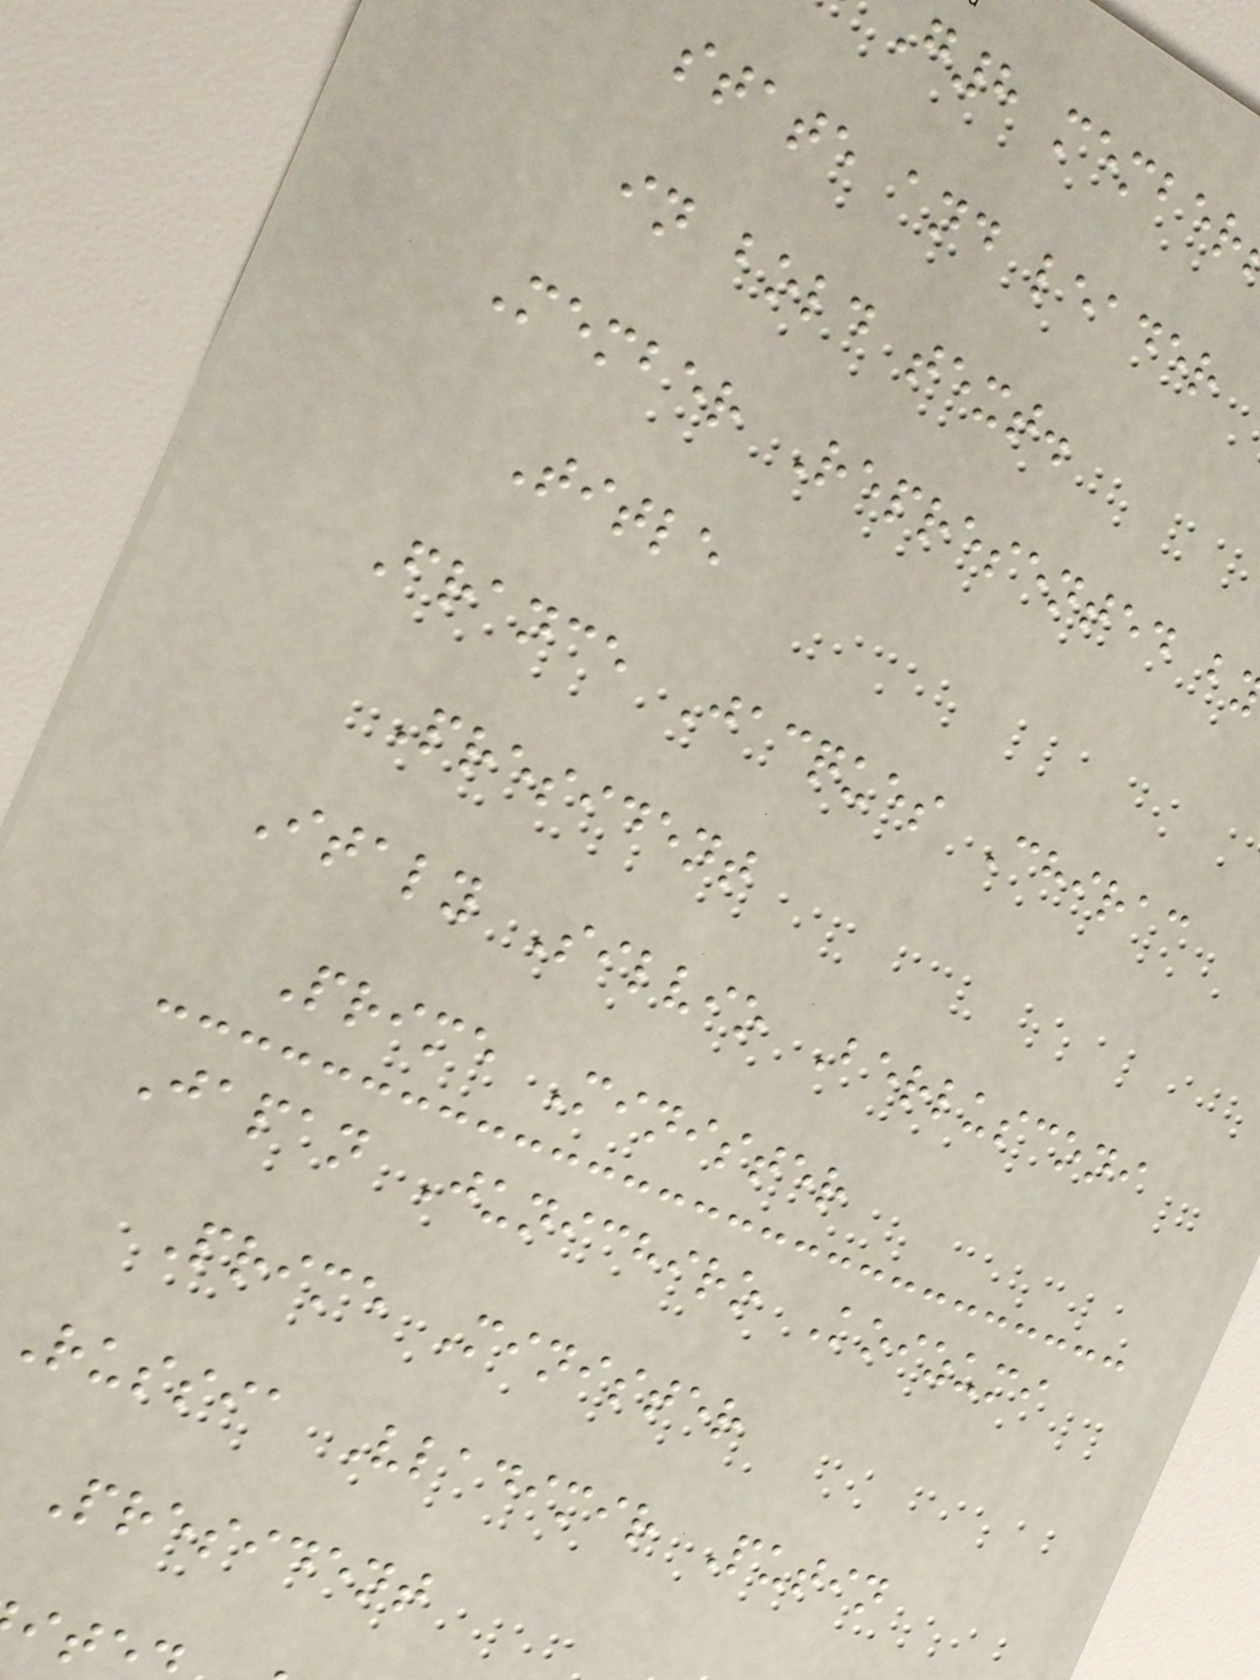g8 member
state and leader
in bold text.
Member Represented b
Title
France Jacques Chirac
President
Italy Silvio Berlusconi
Prime Minister
Japan Junichiro Koizumi
Prime Minister
Russia Vladimir Putin
President
